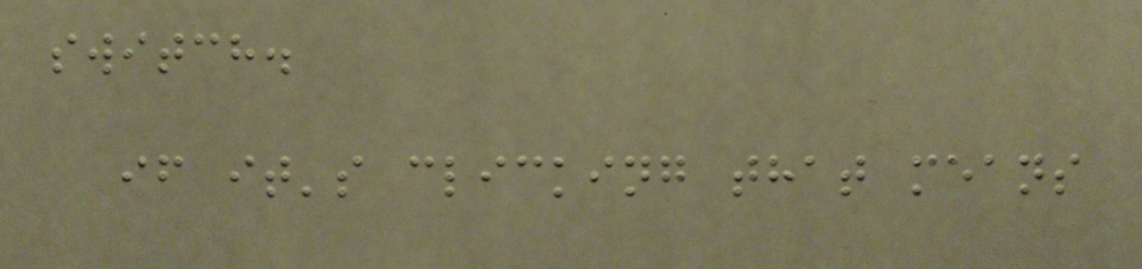switch.
if it's clicking that means
